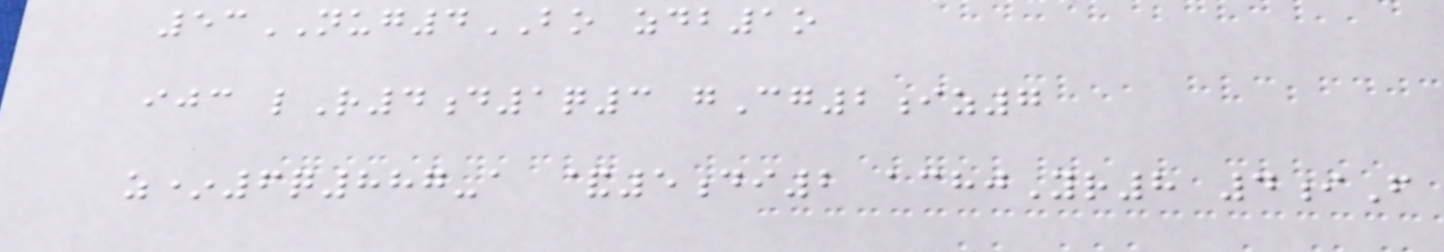53NUG4BO zdb1o
ijc lR4d1q3 gCg2iz7
z*6q887-a &5di2 achjYr8 4iF
